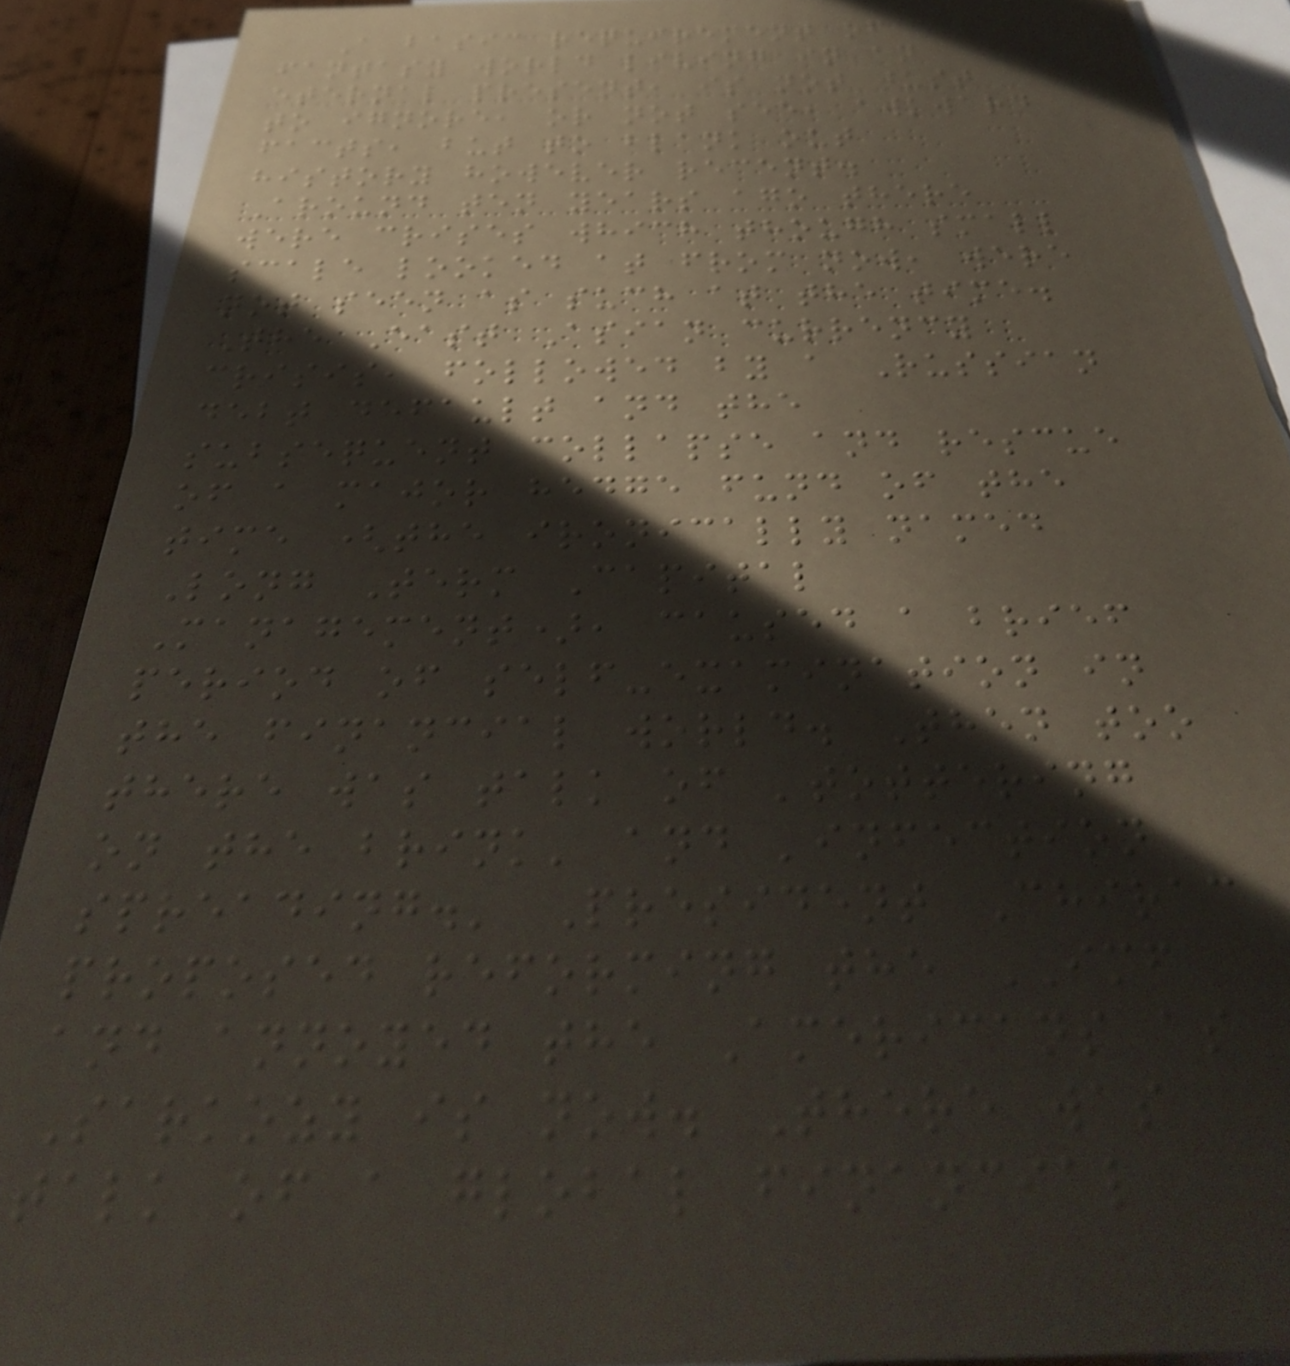A basic requirement of a
fantasy world living in an
eternal present, is not just
to ignore, or not see, awkward
facts, but to blank out
history however recent.
Around ten years ago there
were crises which though small
scale looked at from now, were
not seen as such at the time.
The East Asian currency
crisis, followed by a Russian
debt default and the
subsequent collapse and rescue
of a major hedge fund of the
time (the ironically named
Long Term Capital
Management), caused a brief
period of self-examination in
the financial world. Then too
there was talk of 'tottering
on the brink' and 'infection
spreading.' President Chirac
proposed reforming the IMF
and annoyed the Americans as
Sarkozy is now. There was
talk of a global financial
